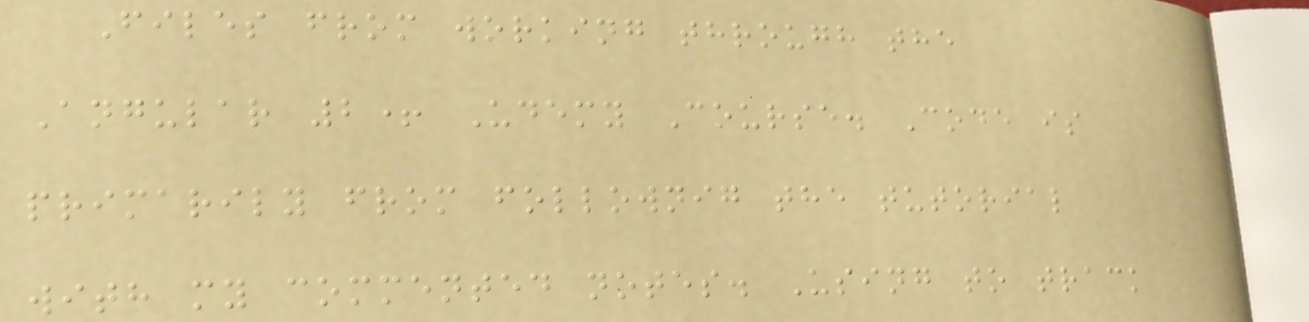Files from working through the
Angular 2+ Udemy Course. Code is
primarily from follownig the tutorial
with my commented notes. Using to track
